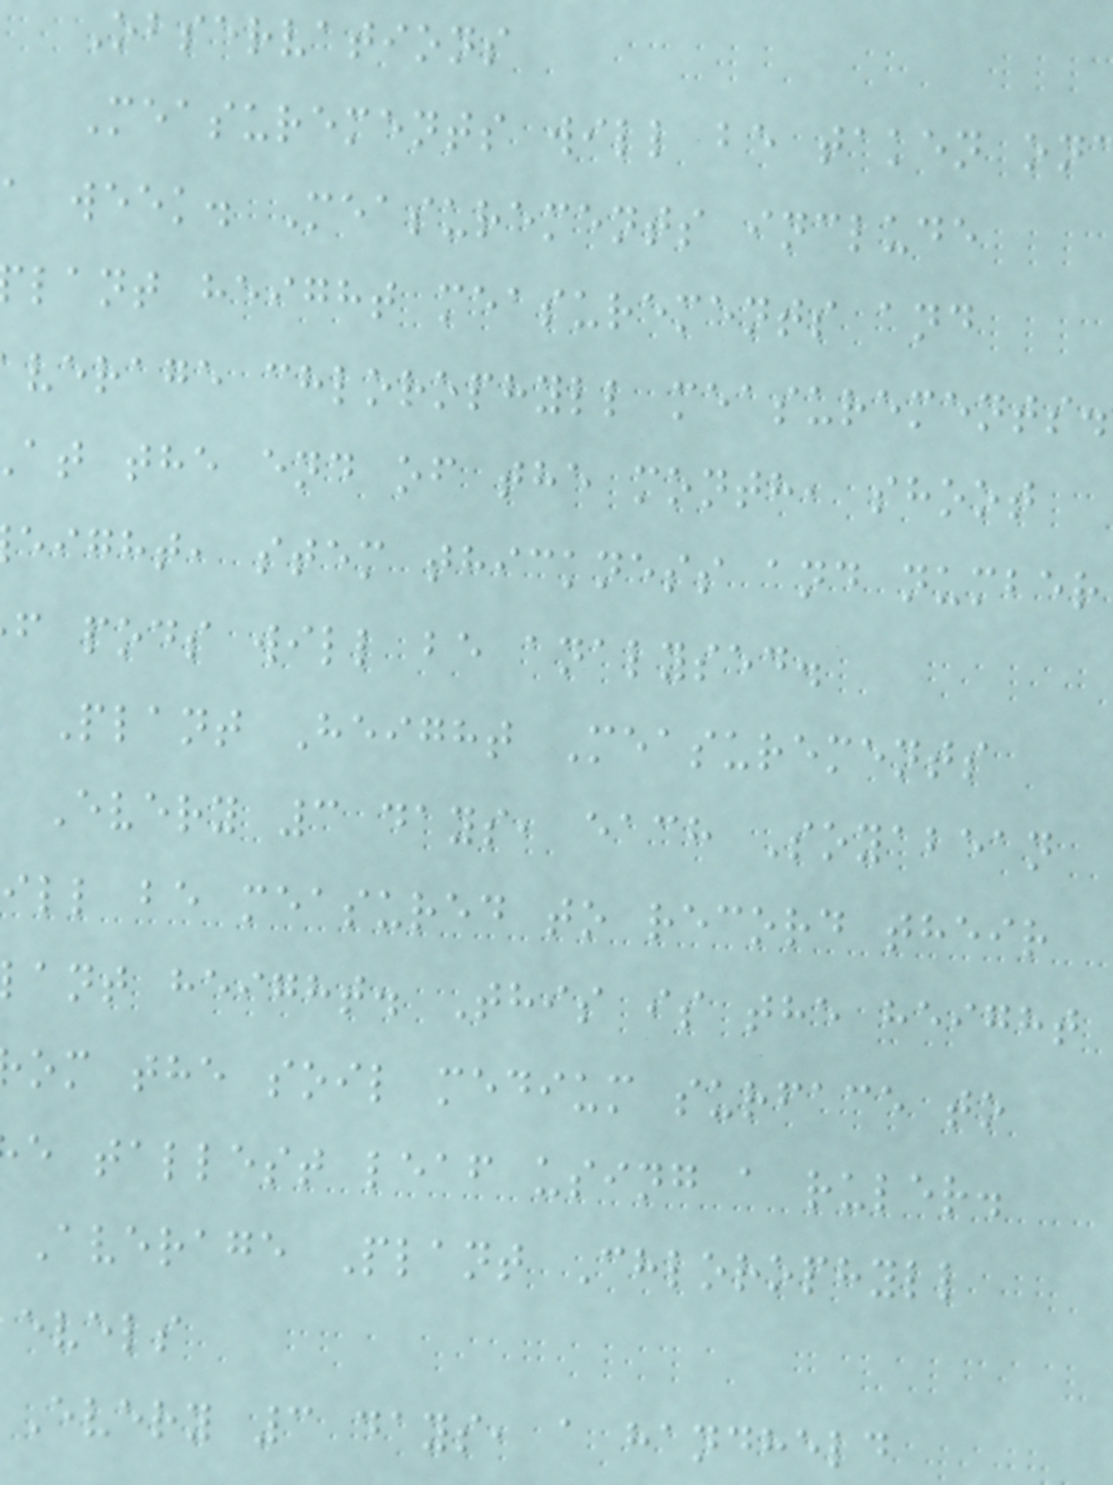Observations
Measurements will be taken on
a week. Measurements include
lant height measurements and
verage chlorophyll measurements.
at the end of the month, shoot
eight, stem thickness and number
f pods will be analysed.
Plant Height Measurements
Every 3 days, each Soyabean
ill be measured to record their
ant height. This is the height
om the soil medium surface to
e tallest leaf using a ruler.
Average Plant Chlorophyll
evels
Every 3 days, a handheld
